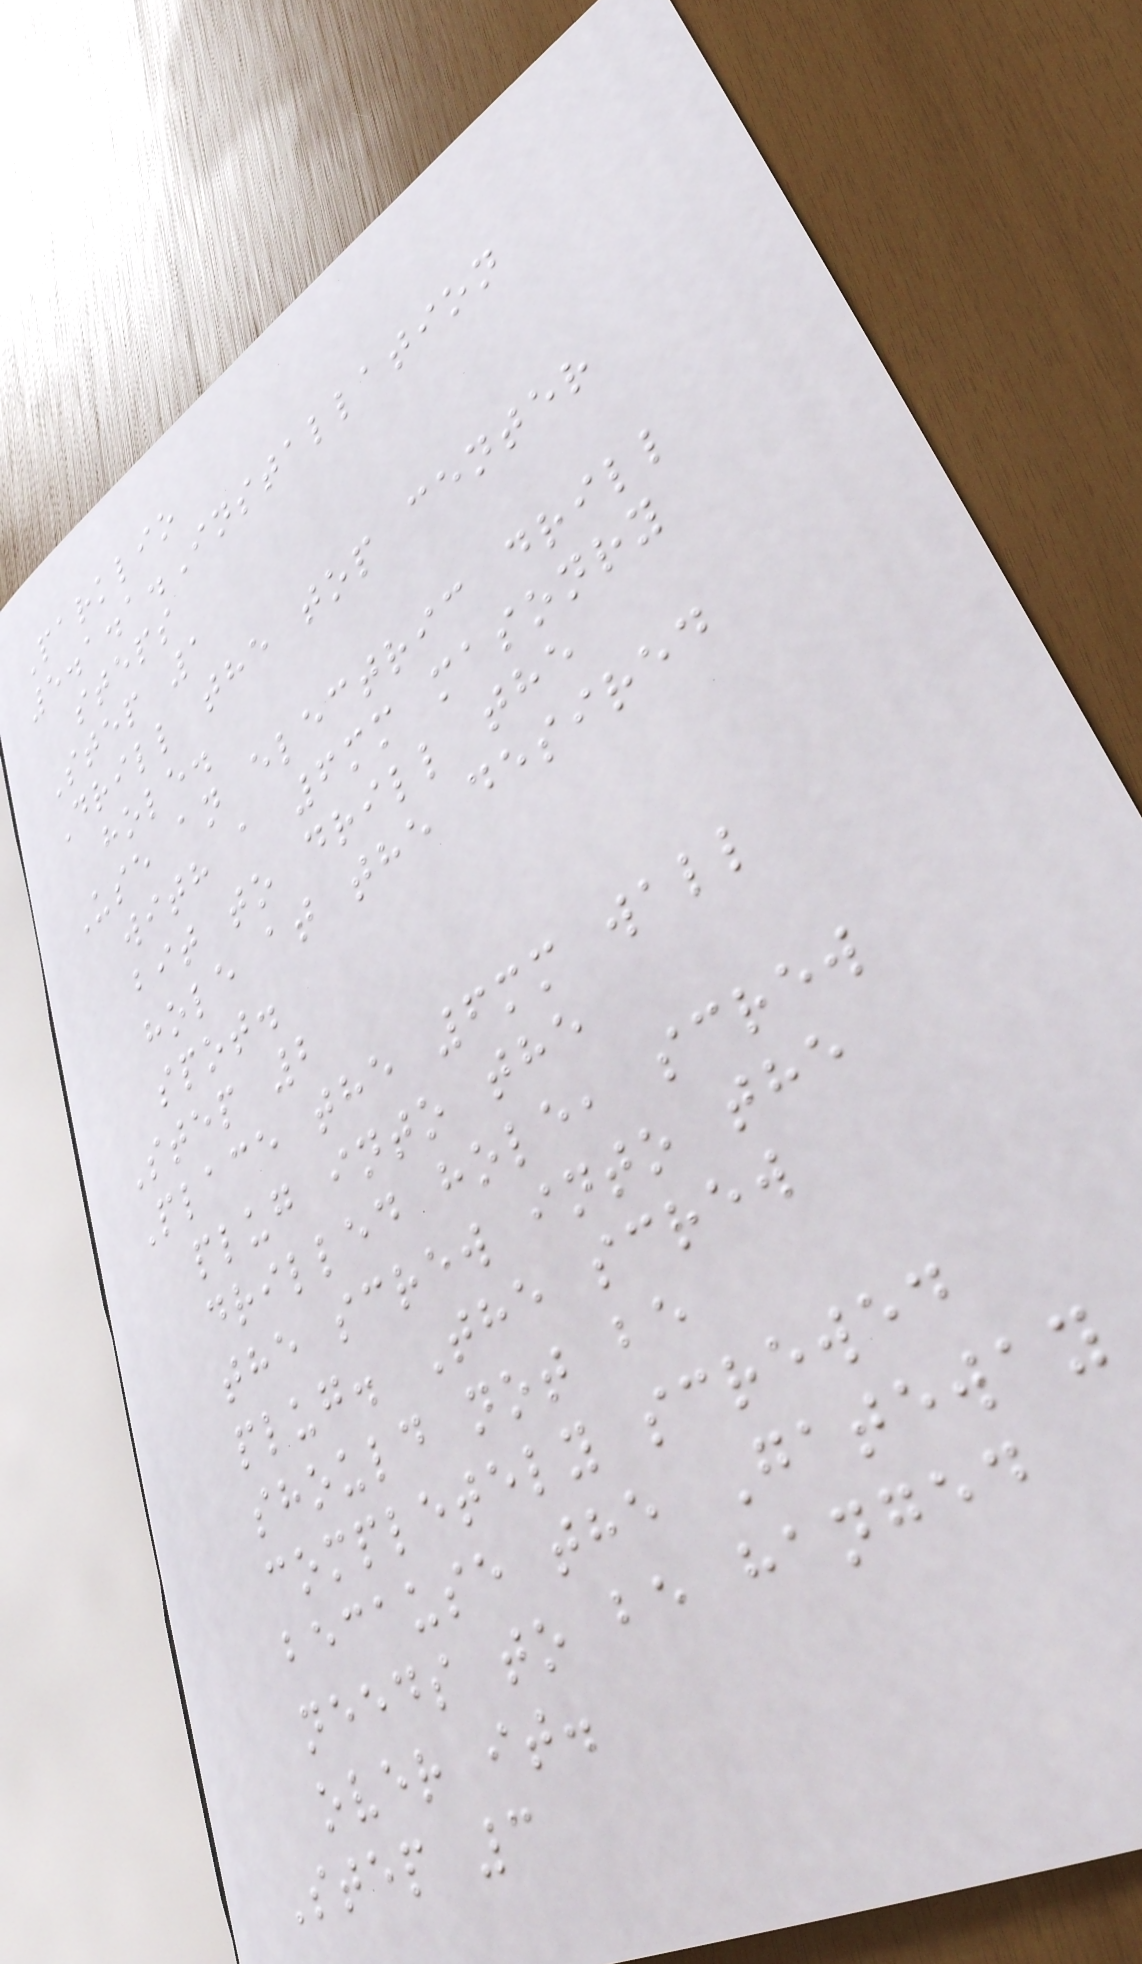Parklio
5.1.1.Installation
steps
Step 1
Drill the top center
hole.
Use an electric drill
with a 6mm masonry
bit to drill the
hole at the desired
spot.
Step 2
Place the 6mm wall
plug into the
drilled hole, screw
the screw into the
plug. The screw
should not be
completely screwed
because the Gateway
needs to be hanged
over it.
Step 3
